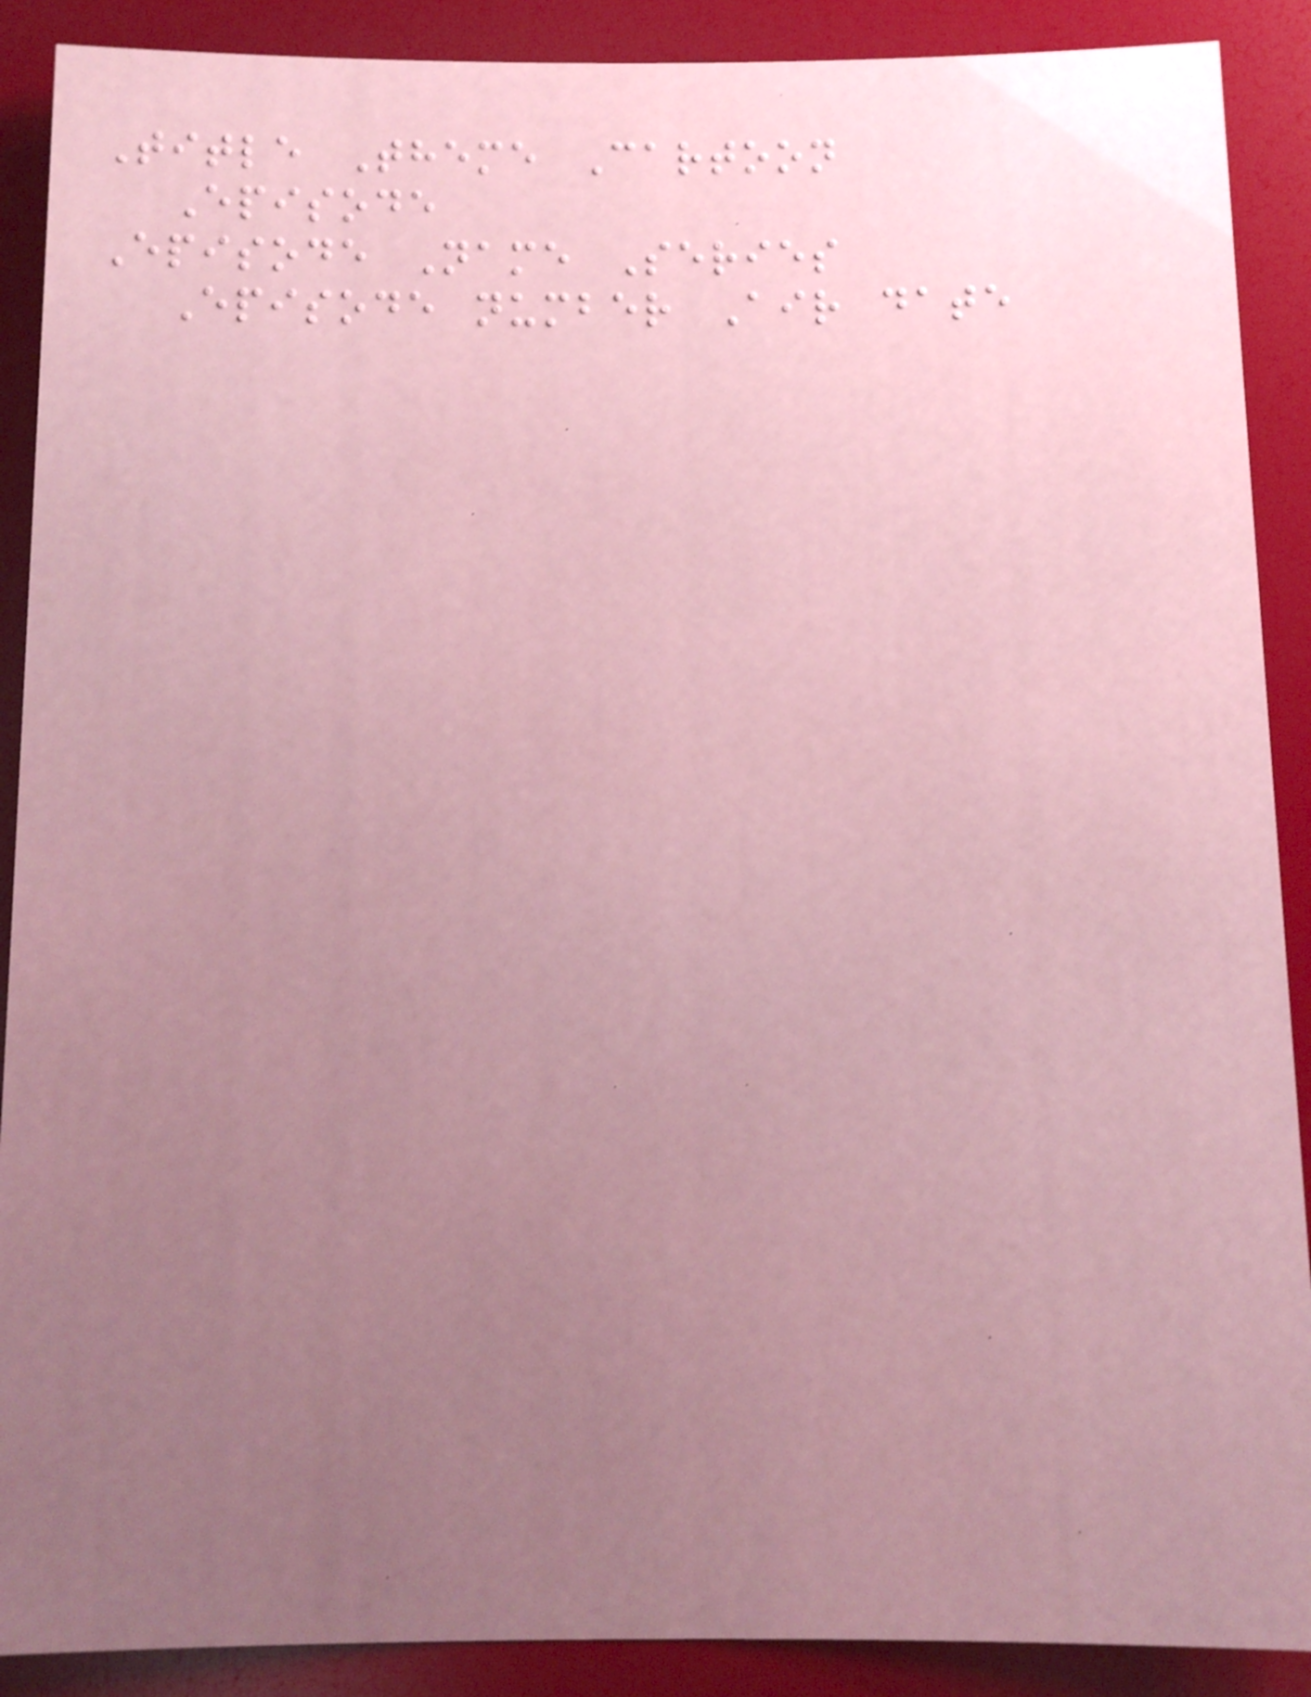Title Theme Cartoon
Episode
Episode Name Series
Episode number Air date
